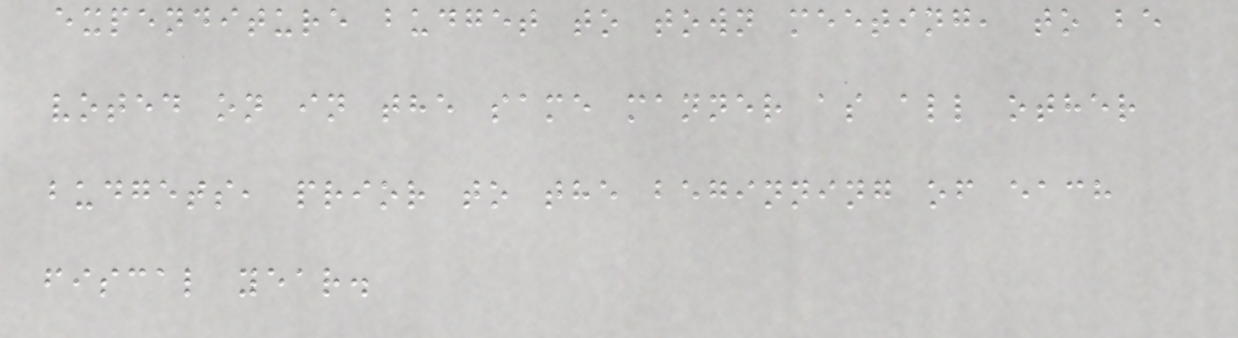expenditure budget to town meeting, to be
voted on in the same manner as all other
budgets, prior to the beginning of each
fiscal year.
